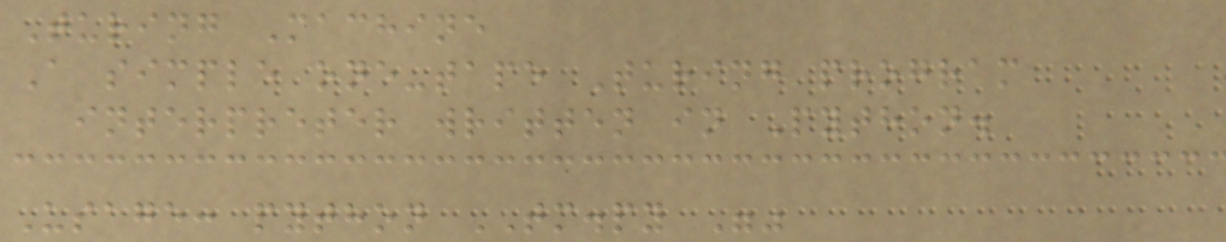Turing Machine
A simple one-tape Turing program
interpreter written in Python.
Usage: python TM.py ""
